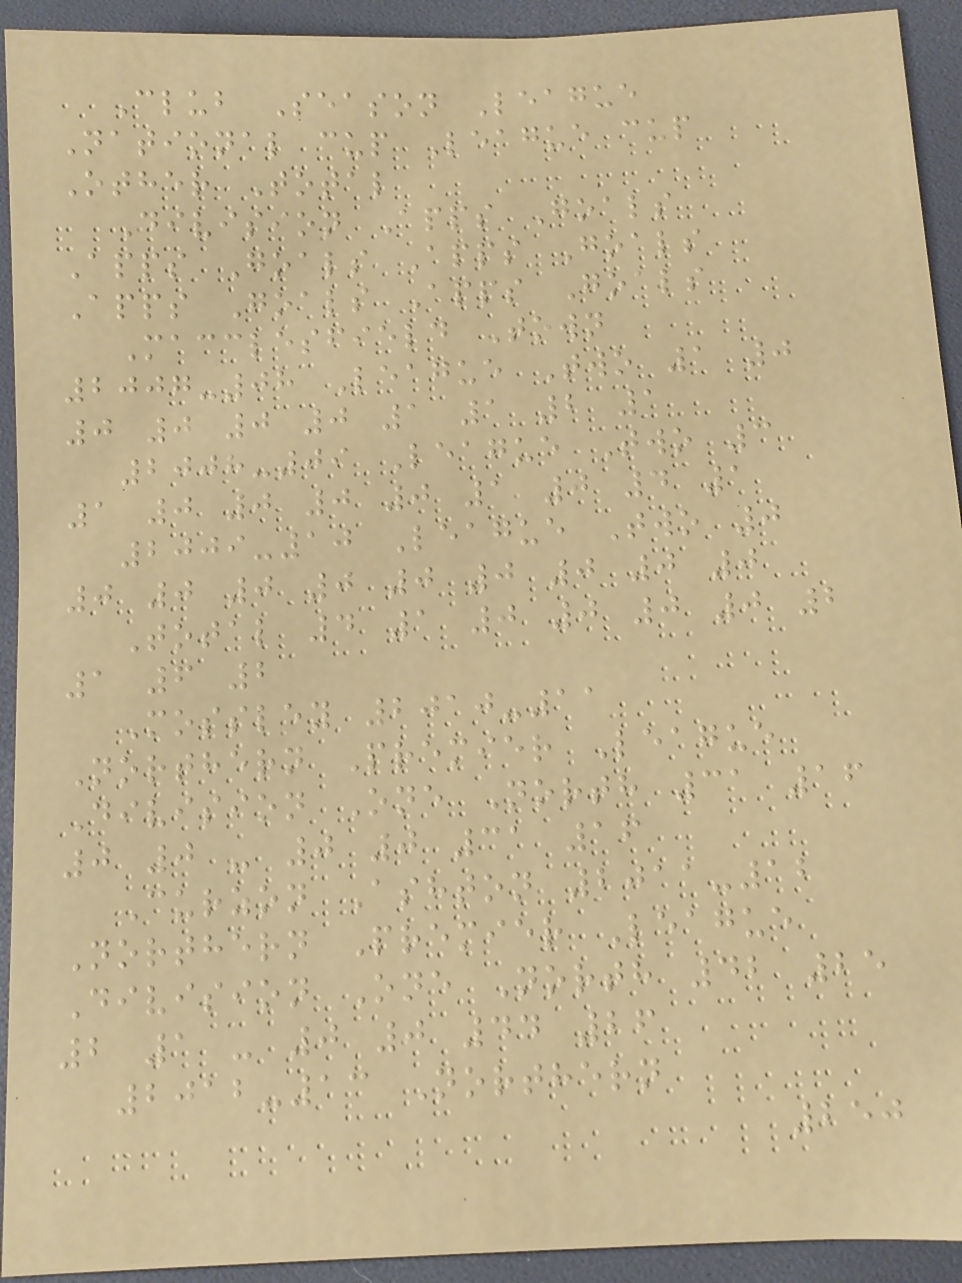Club Season League
National cup League cup
Other Total
Division Apps Goals
Apps Goals Apps Goals
Apps Goals Apps Goals
Macclesfield Town
2007-08 League Two 1 0
0 0 0 0 1 1 2 1
2008-09 League Two 3
1 0 0 0 0 1 0 4 1
2009-10 League Two 0
0 0 0 0 0 0 0 0 0
Total 4 1 0 0 0 0 2
1 6 2
Mossley 2010-11
Northern Premier League
Division One North 31 16
0 0 - 0 0 31 16
Curzon Ashton 2011-12
Northern Premier League
Division One North 42 25
2 1 - 0 0 44 26
2012-13 Northern
250
